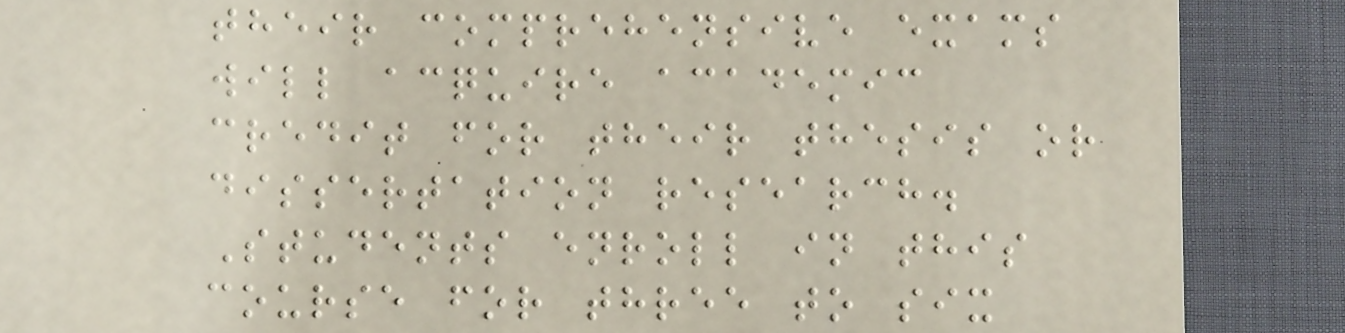their comprehensive exams
will acquire academic
credit for their thesis or
dissertation research.
Students enroll in this
course for three to six
